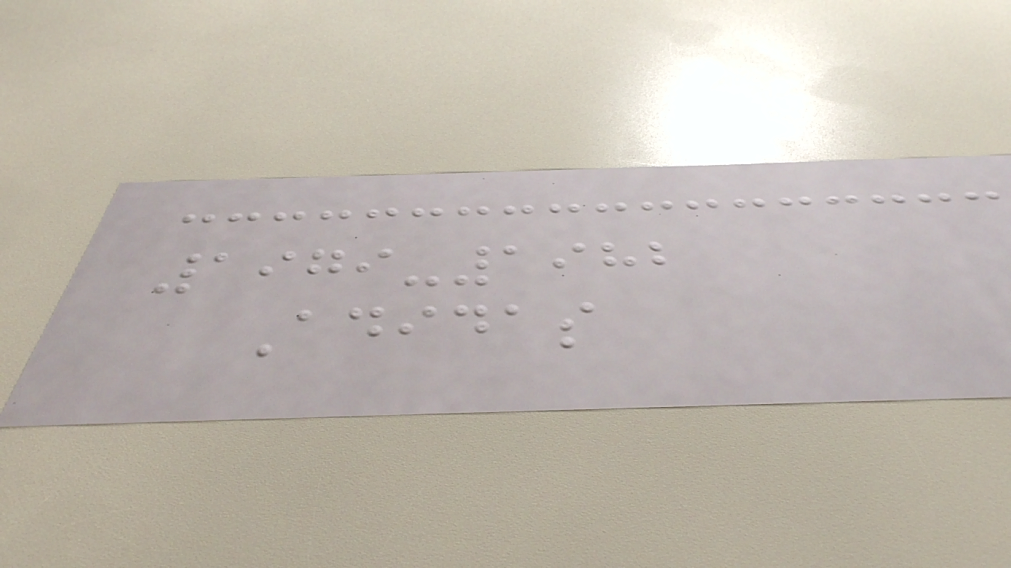1979-1982
Adidas
